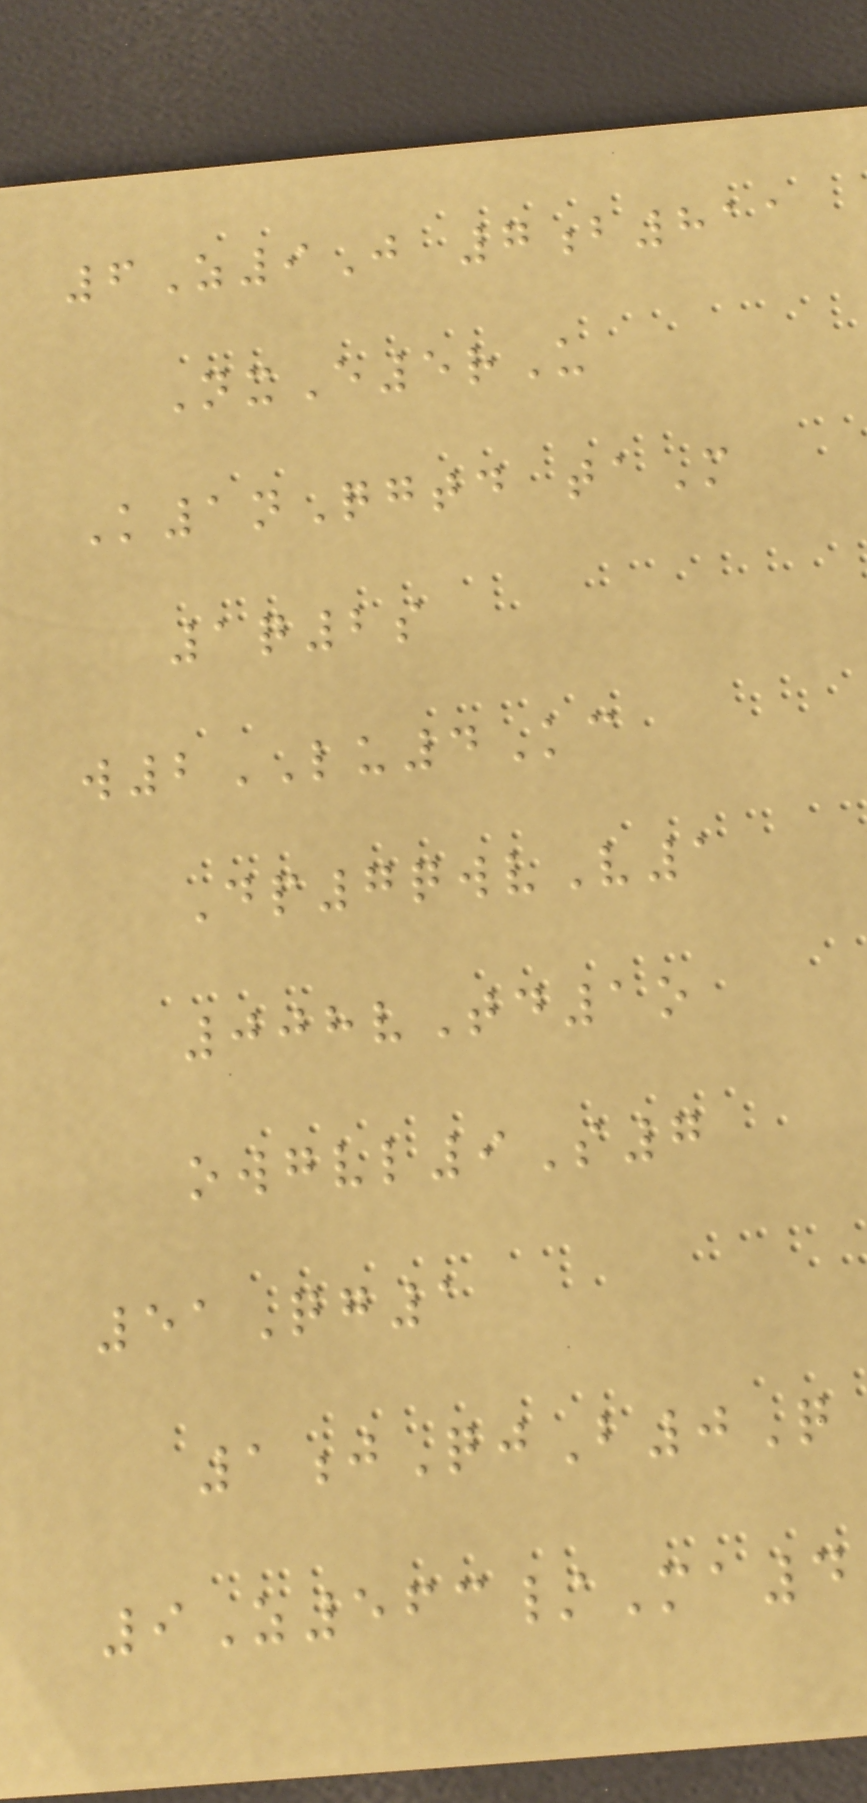6Z9J 7b811
NxE5rU
K1nQgtd taM
1q2s
w2LU4Kc
Dp7qwvV1
008vTd1o
owgvl9S7
51Qg1
1jQjB0Q
9Z563/Ma4
